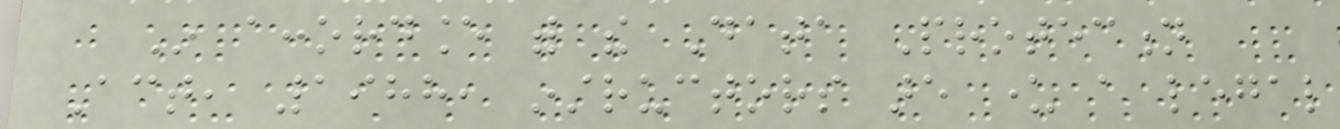In accordance with the Data Protection
Act, 1988, instructors are under a legal
